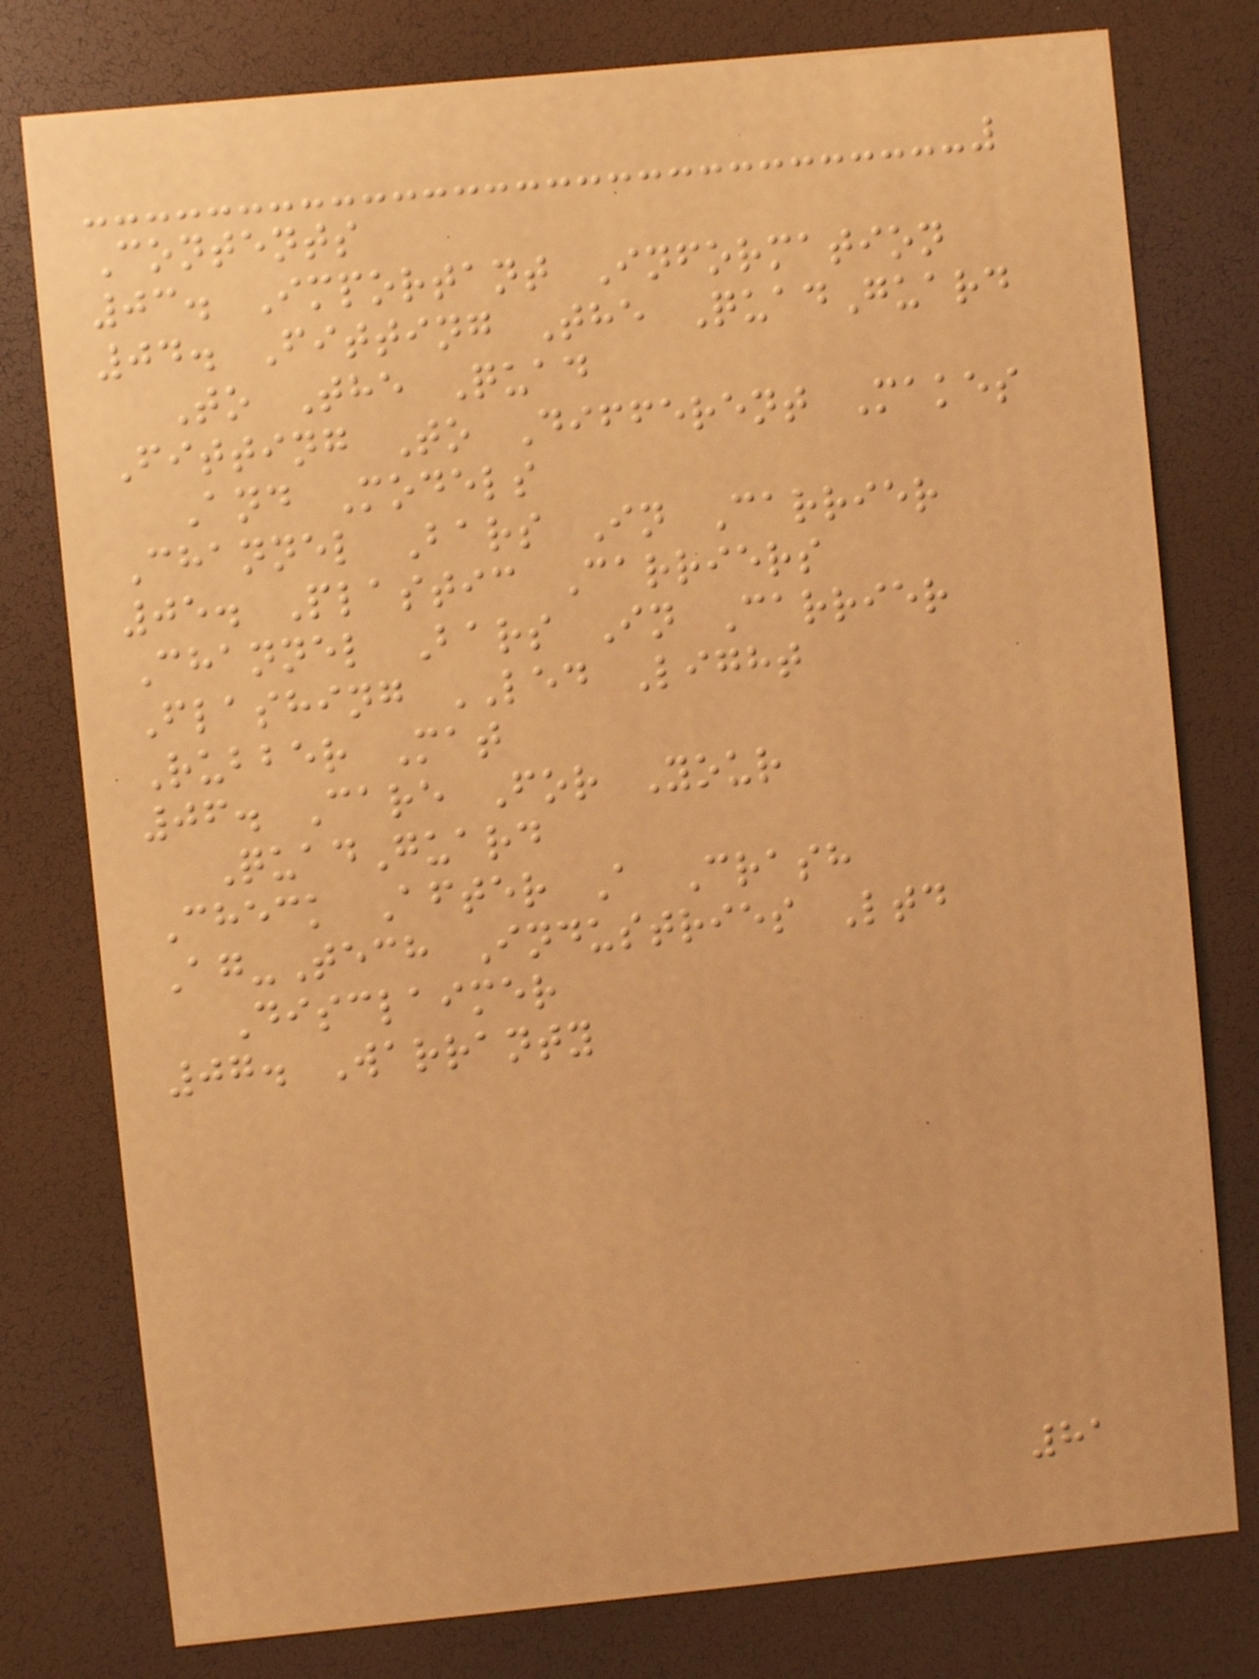Contents
03. Important Information
04. Fitting The QuadGuard
To The Quad
Fitting To Different Makes
And Models
Channel Bars In Carrier
05. Plastic Carriers
Channel Bars In Carrier
Flashing LED Light
Rubber Mat
06. Care For Your
QuadGuard
Check After A Crash
Ag-Tech Industries Ltd
Disclaimer
07. Warranty
81
